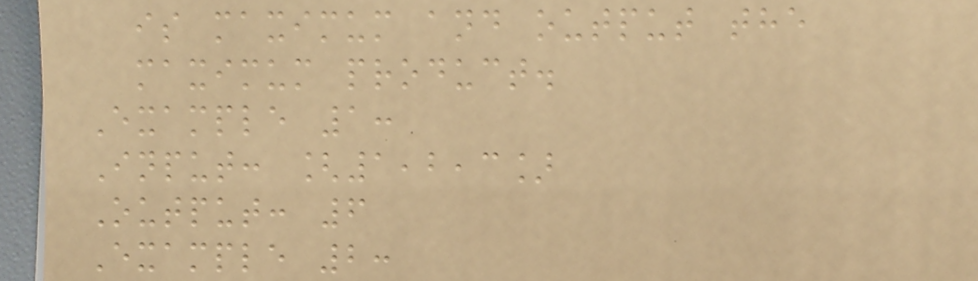is maximum and output the
maximum product.
Example 1:
Input: [1,2,3]
Output: 6
Example 2:
